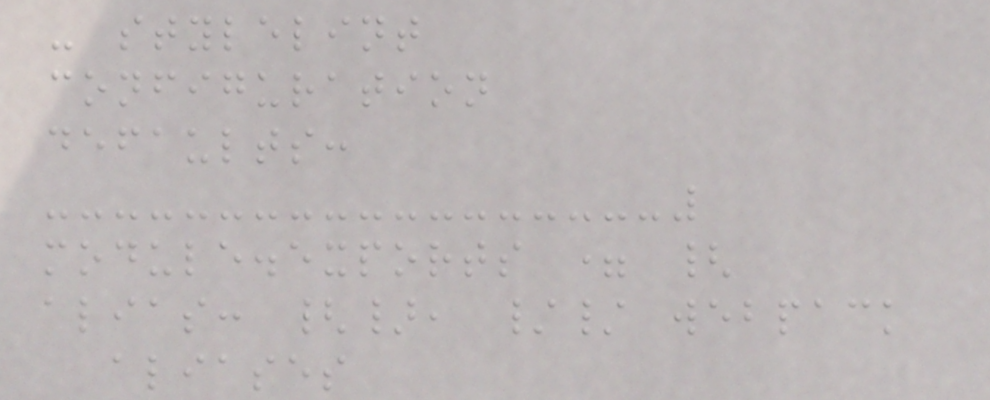- stylelint
configuration
defaults:
module.exports = {
alias: {}, // webpack
aliases
